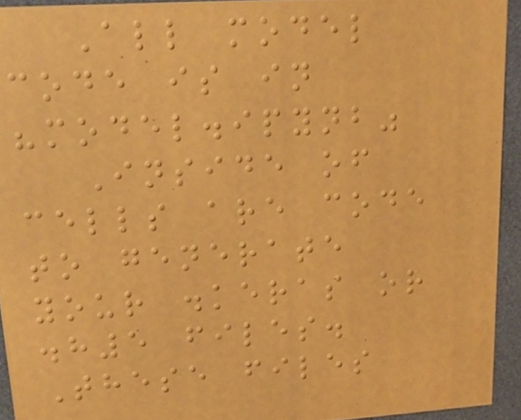All model
code is in
"model.ipynb"
Inside of
cells are code
to generate
your .keras or
.h5 files.
These files
